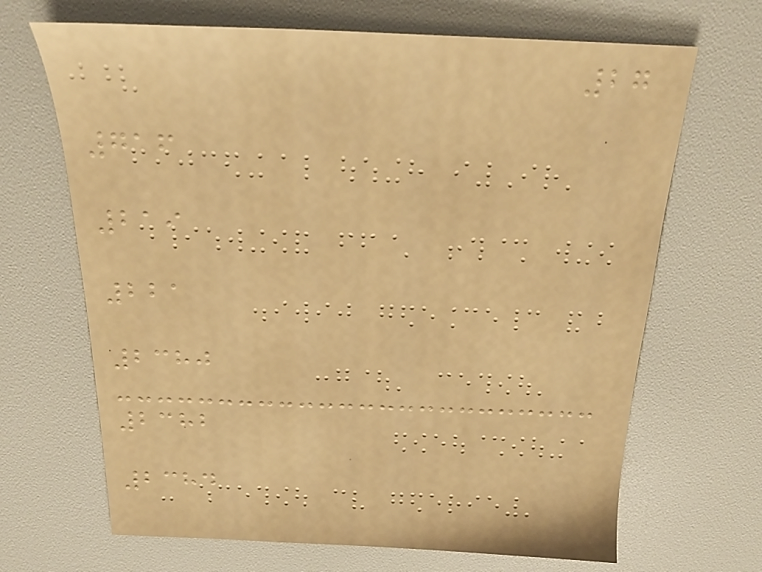27
716
219
221
2380
2382
2384
